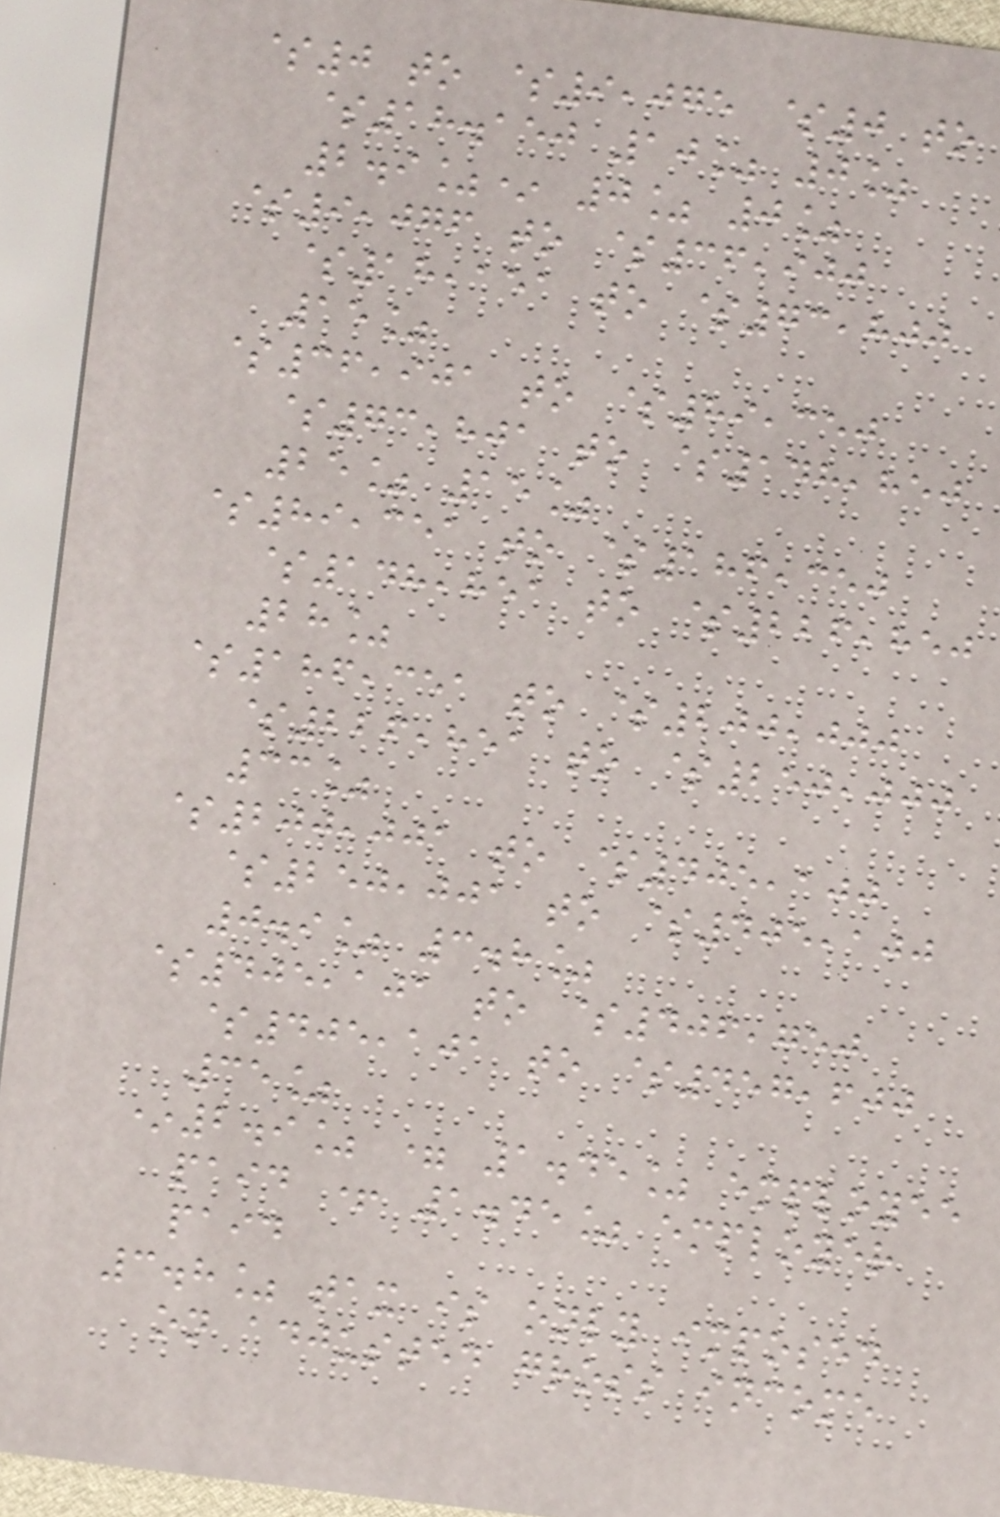$0 to $9,075 $0 to
$18.150 10% 0%
2.9%* 0% 0%
$9,076 to $36,900
$18,151 to $73,800
15%
$36,901 to $89,350
$73,801 to $148,850
25% 15%
$89,351 to $186,350
$148,851 to $226,850
28%
$186,351 to $200,000
$226,851 to $250,000
33%
$200,001 to $405,100
$250,001 to $405,100
0.9% 3.8%
$405,101 to $406,750
$405,101 to $457,600
35%
*2.9% = 1.45% employee
paid + 1.45% employer
paid
3.8% tax is only imposed
on adjusted gross income
